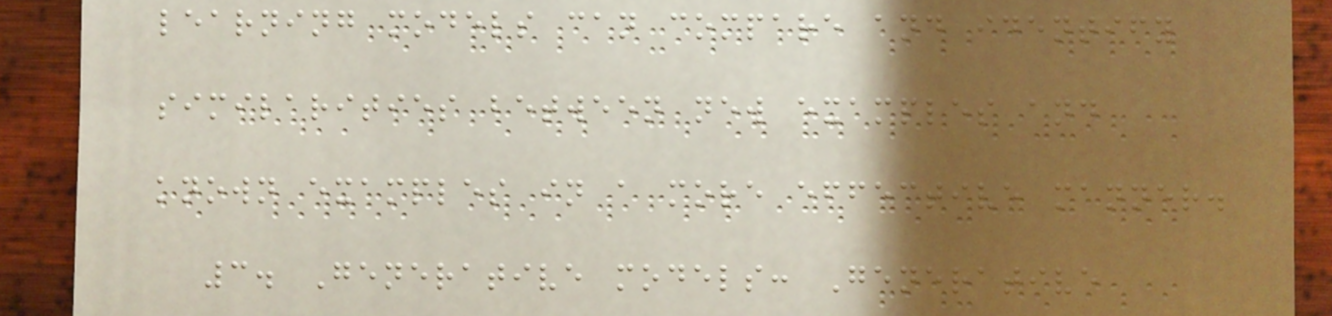learning models can compare and identify
similarities between new examples and
known examples in a more effective manner.
3. Generative models: Generative
